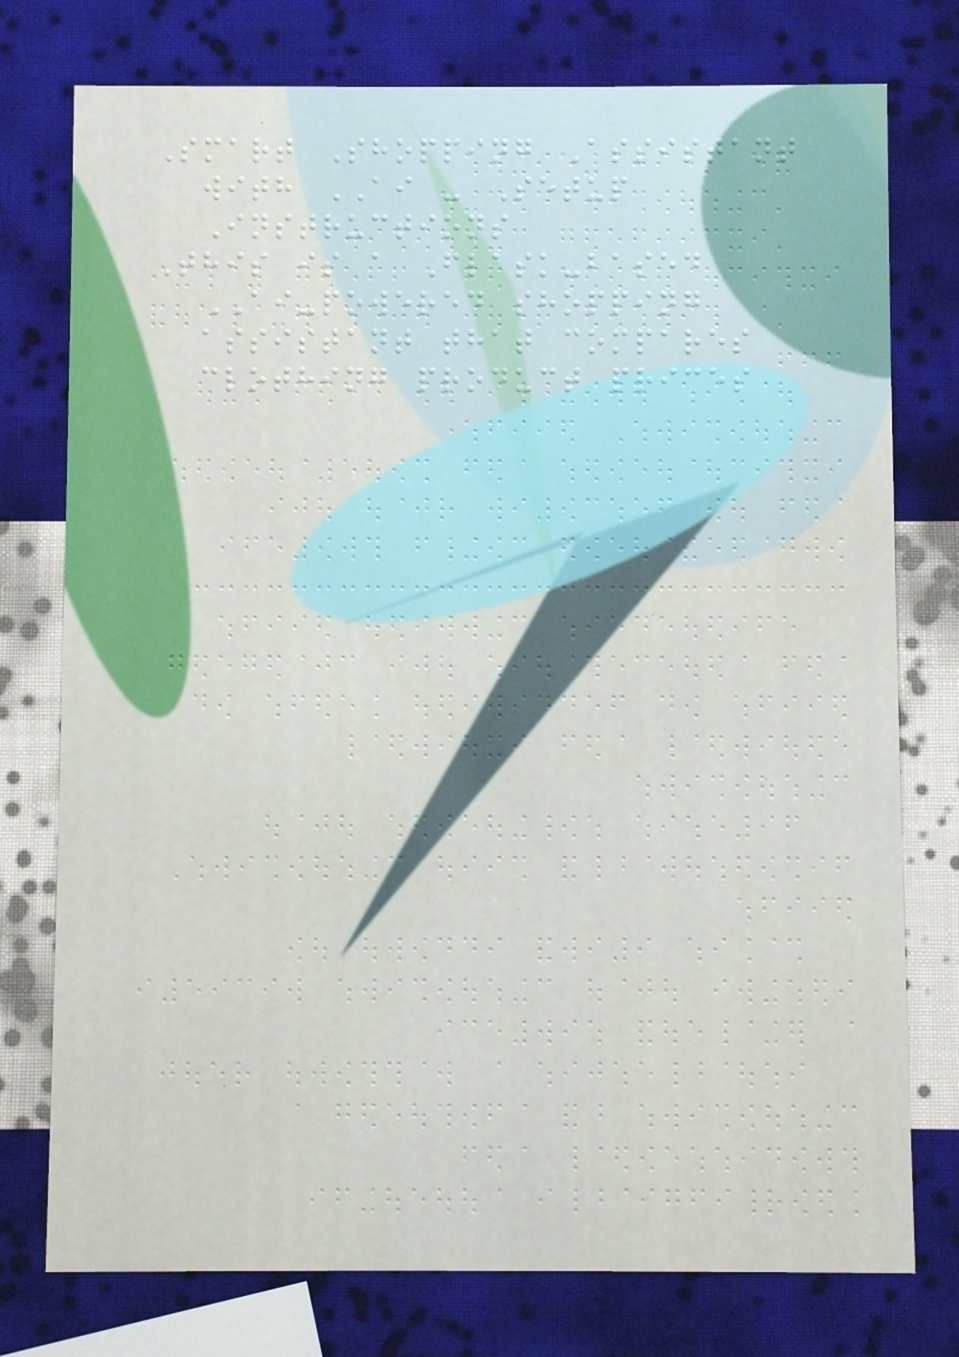Smart Shopping Assistant
with AI - Setup
Instructions
This is a Flask-based
AI-powered shopping
assistant that compares
clothing product prices
